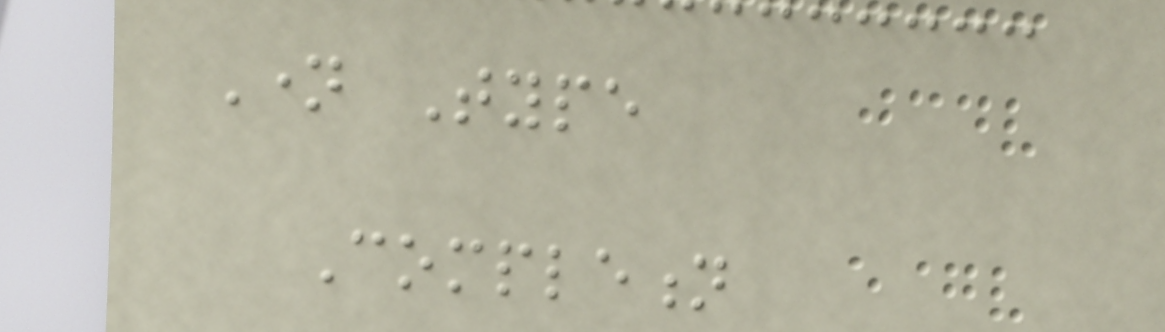Name Type
Completion
